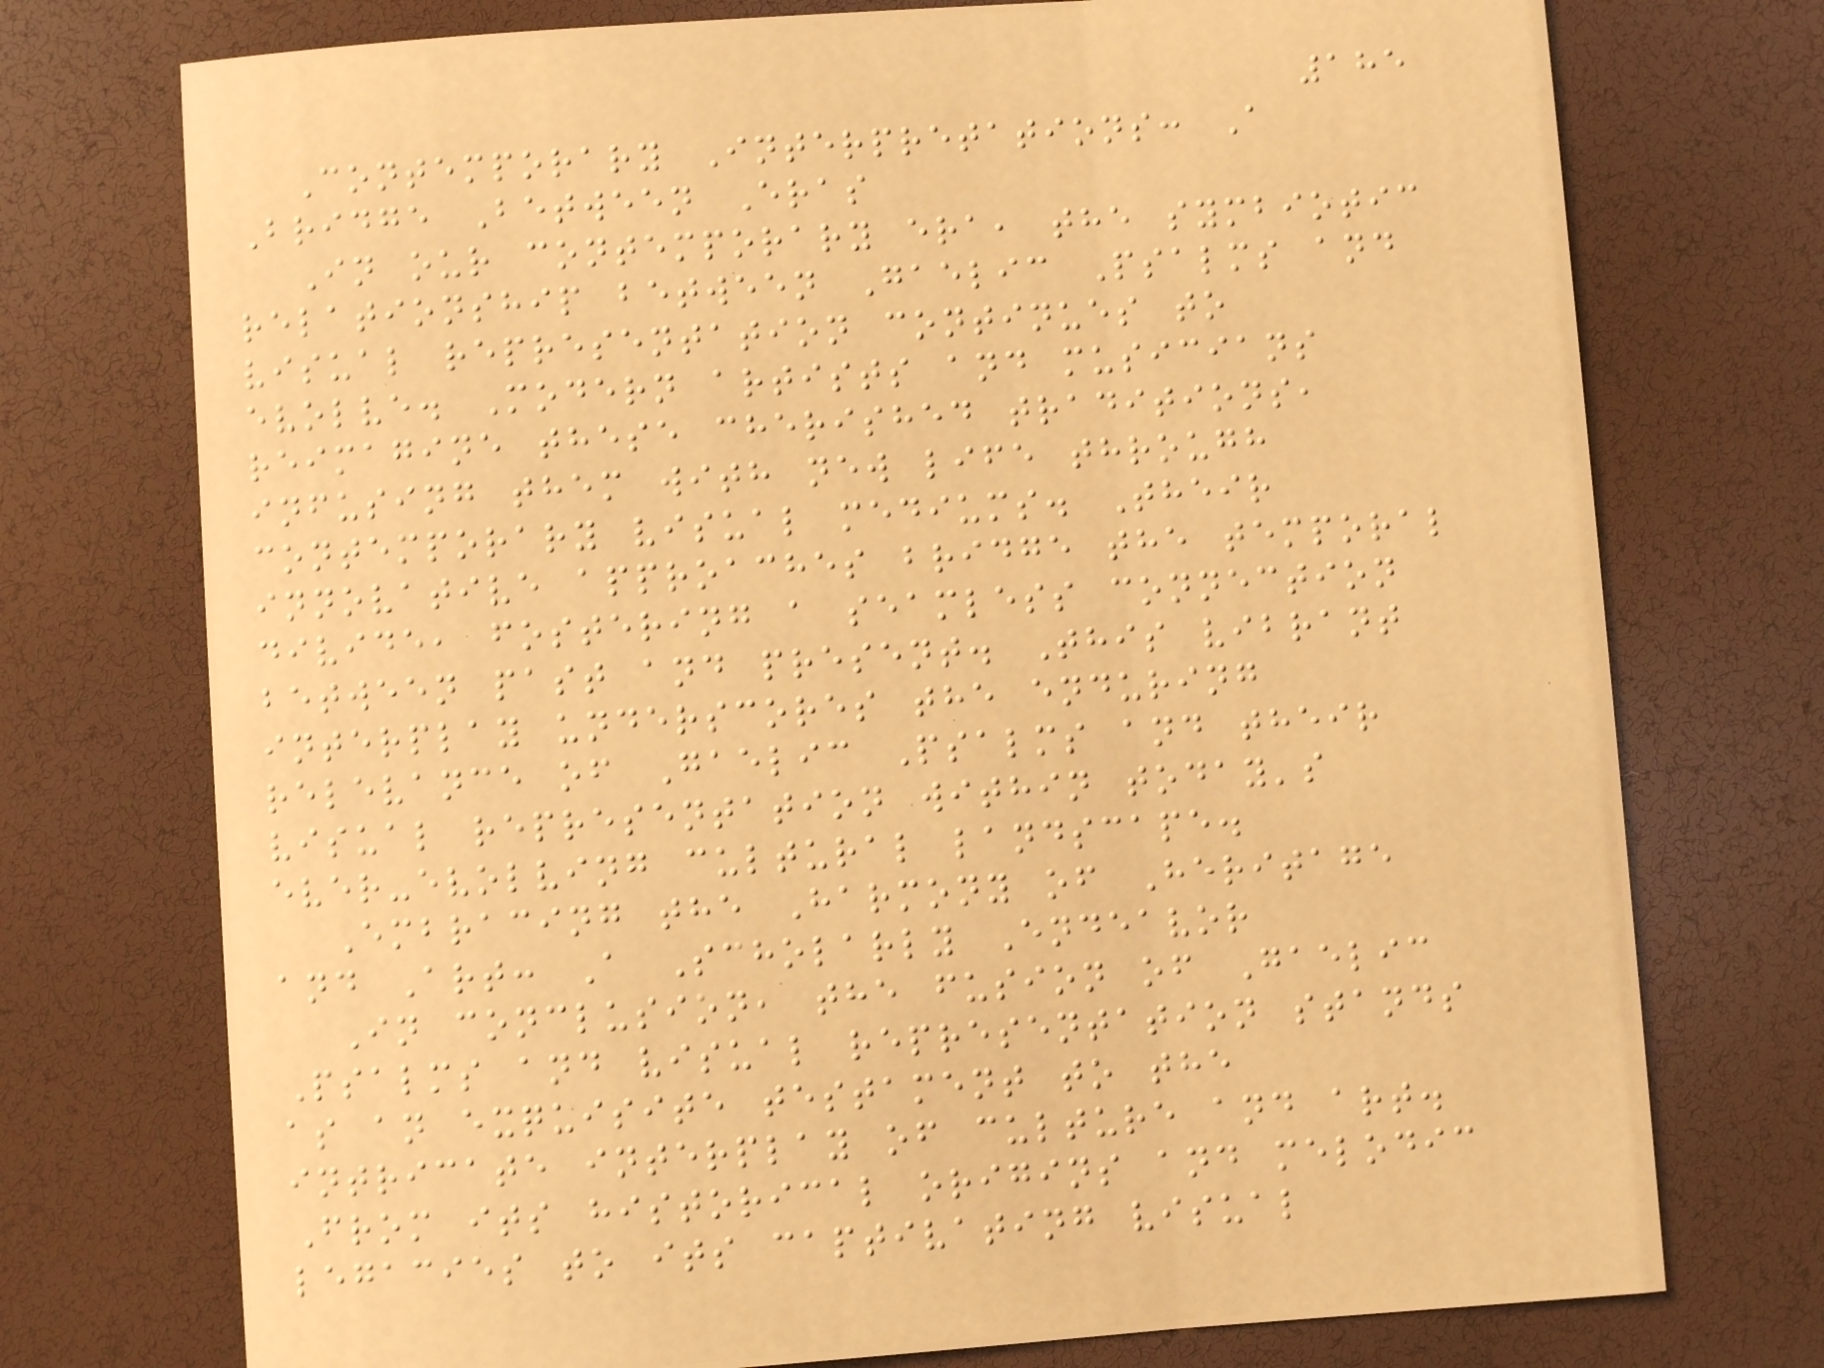185
Contemporary Interpretations: A
Bridge Between Eras
In our contemporary era, the symbiotic
relationship between Gaelic Psalms and
visual representation continues to
evolve. Modern artists and musicians
reimagine these cherished traditions,
infusing them with new life through
contemporary visual mediums. Their
innovative approaches bridge the temporal
divide, fostering a seamless connection
between past and present. This vibrant
interplay underscores the enduring
relevance of Gaelic Psalms and their
visual representation within today's
ever-evolving cultural landscape.
Embracing the Harmony of Heritage
and Art: A Scholarly Endeavor
In conclusion, the fusion of Gaelic
Psalms and visual representation stands
as an exquisite testament to the
intricate interplay of culture and art.
From its historical origins and melodic
legacies to its captivating visual
